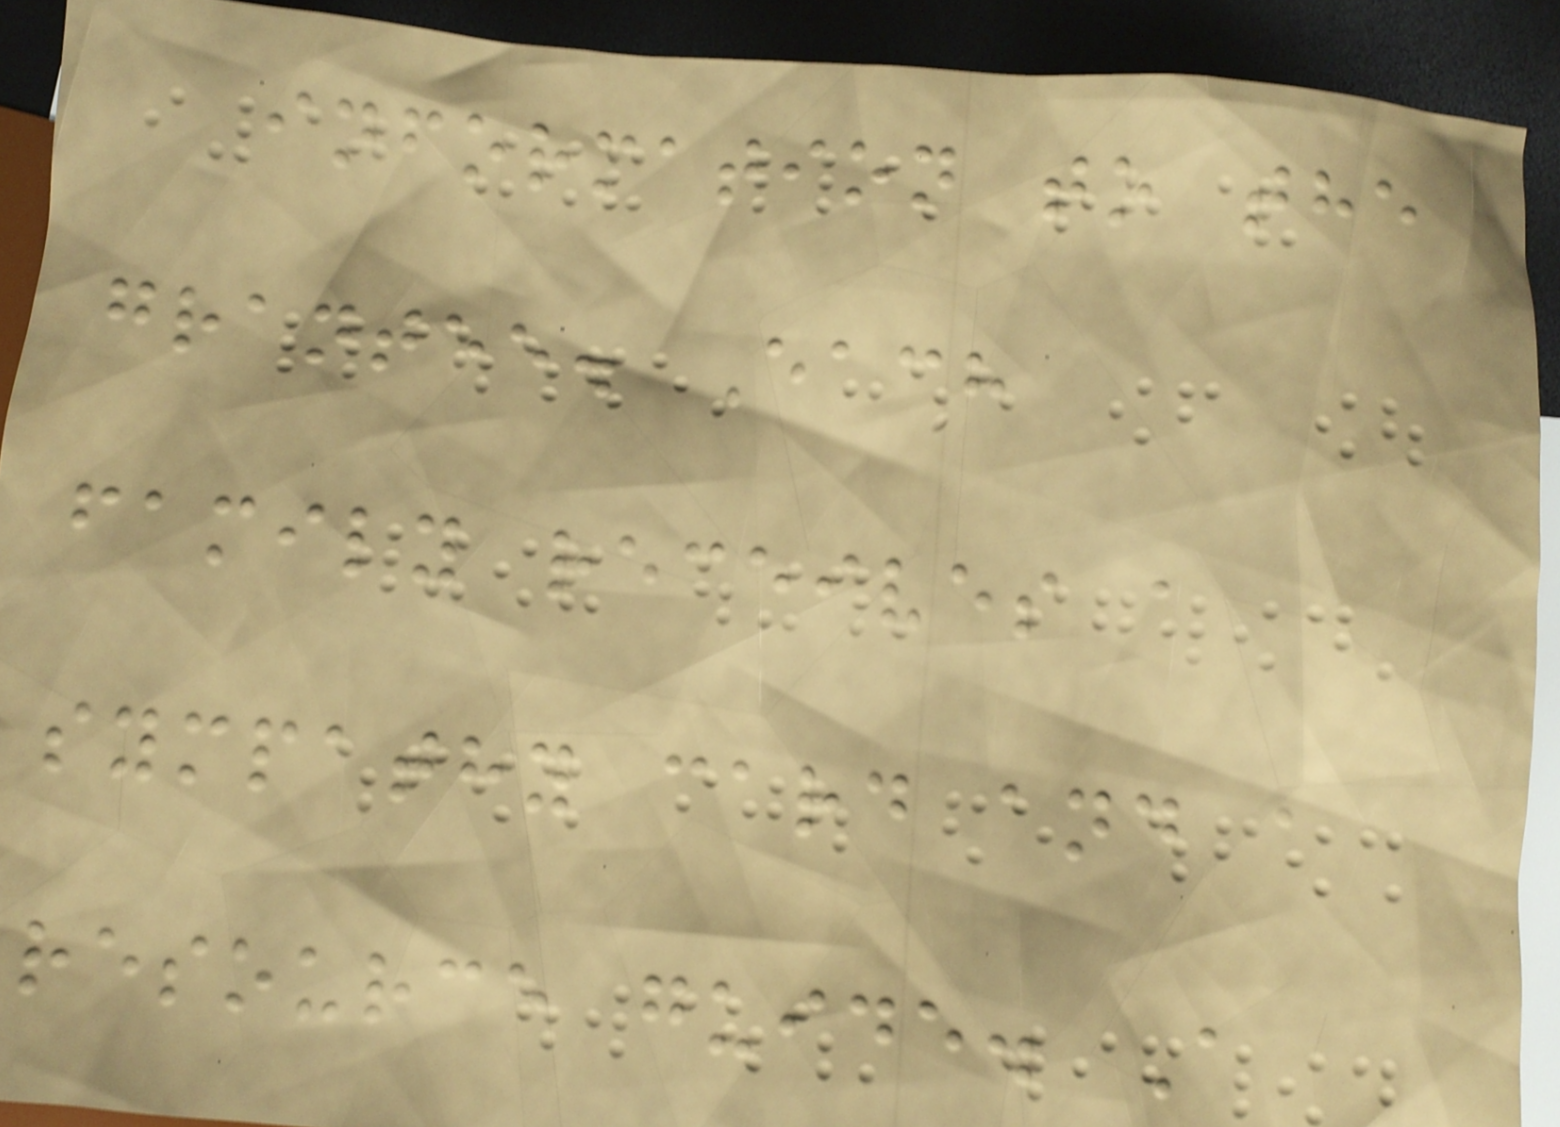information to the
grantee. Each
family receives a
sympathy card and a
resource guide. A
